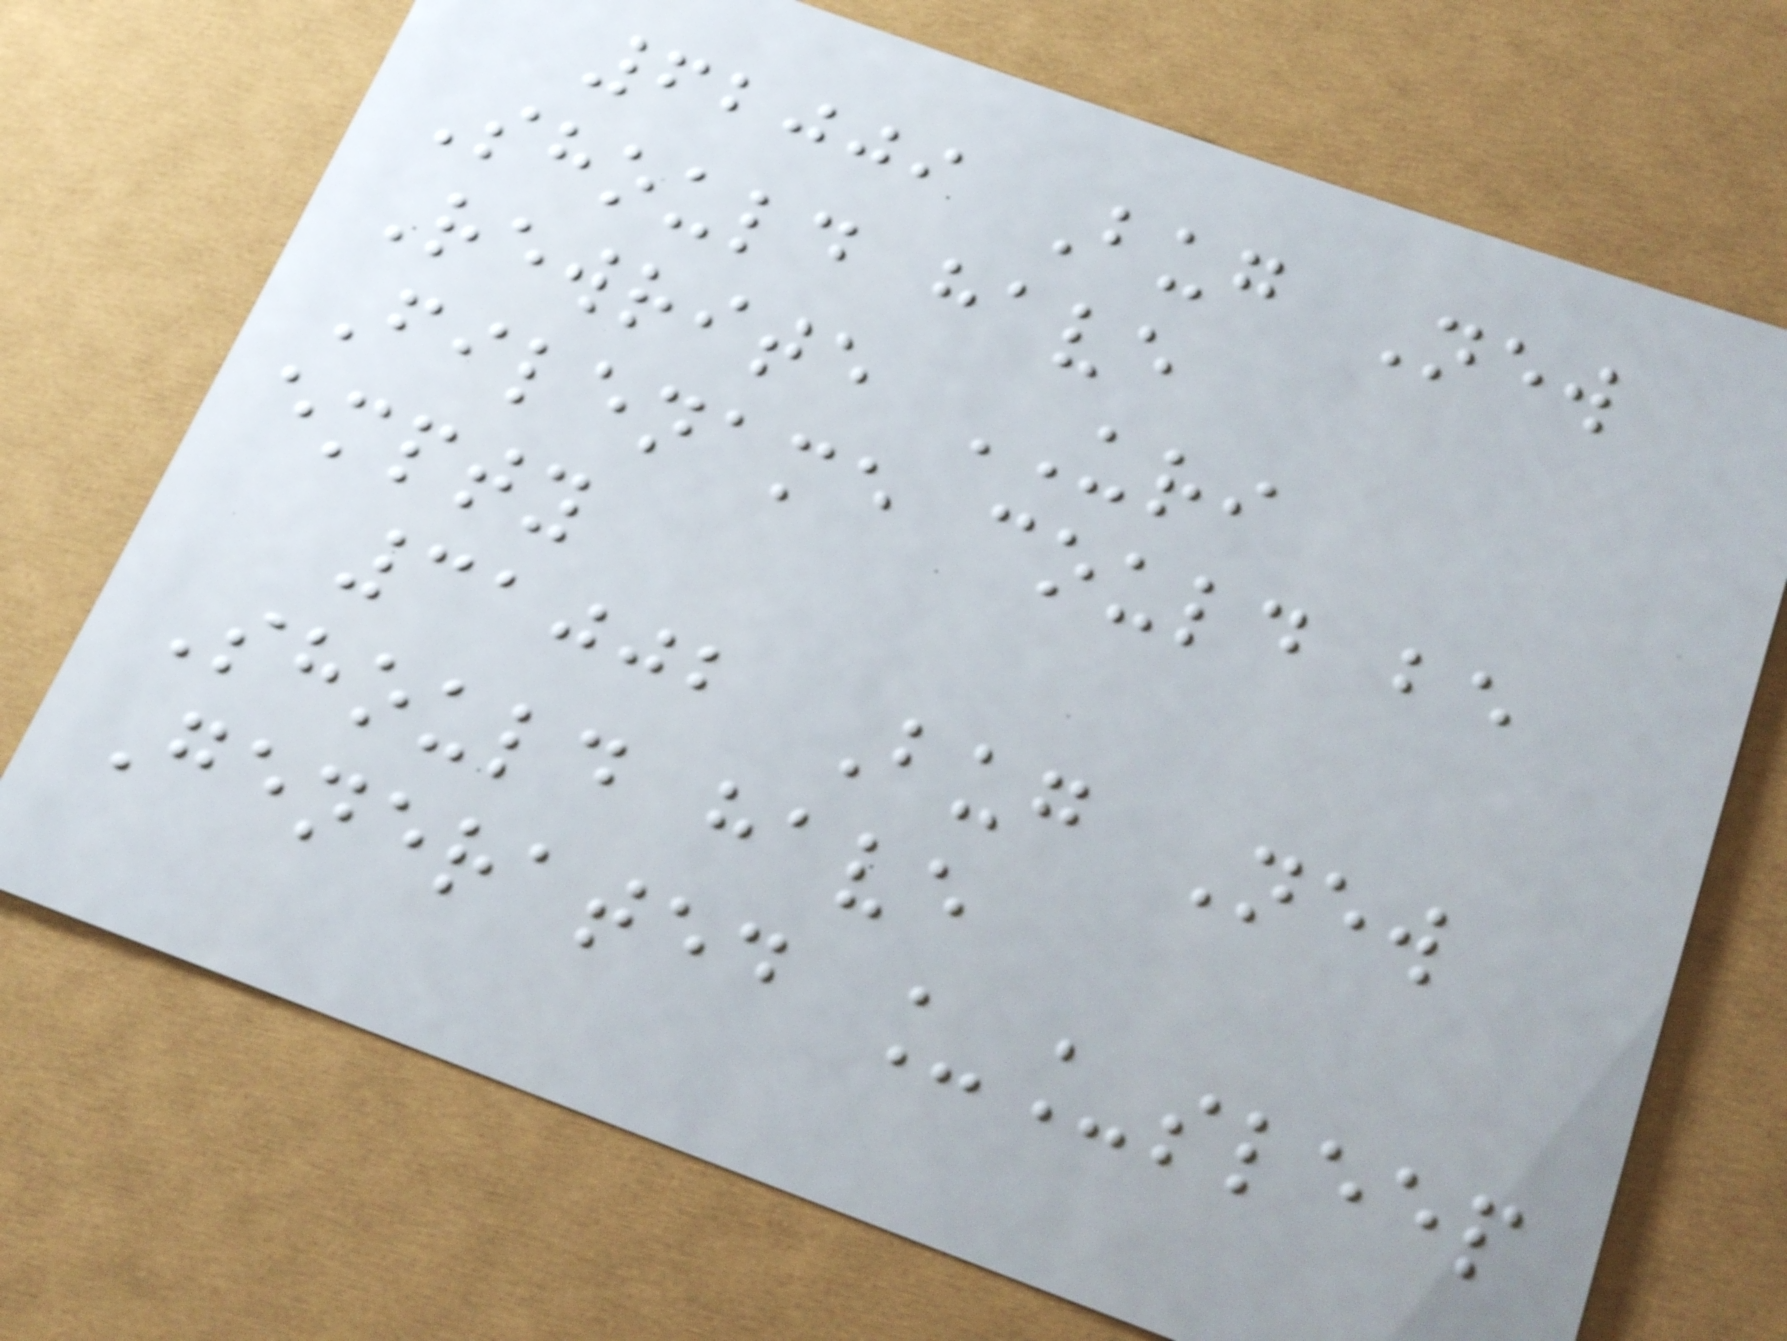62009 Bug New
Should have
Rewrite URI
Filename could be
empty
31002 Bug New
Should have
Generated __sleep
